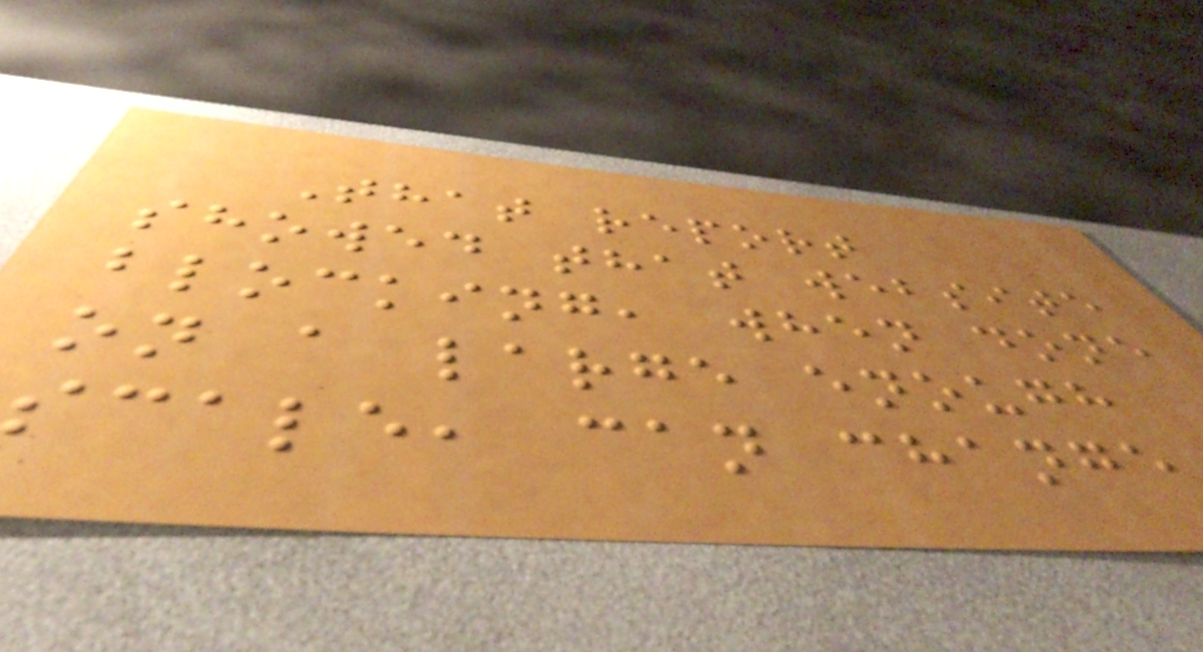That report
showed that website
blocking, when done
on a large enough
scale, can change
